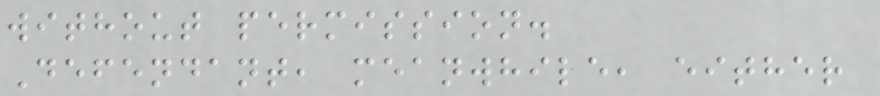without permission.
Defendant, meanwhile, either
